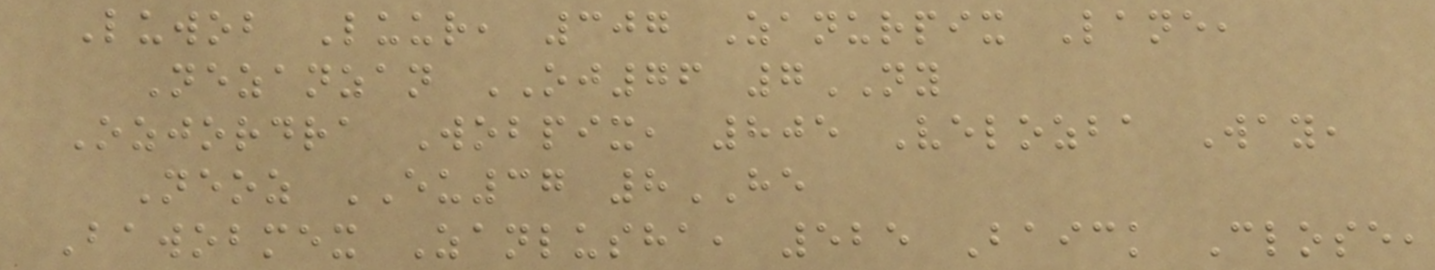Luwob Luur, 307 Zanurpix Lane,
Nezanzan OJ76 7NY
Ozjordra Wobpix, 805 Velozba Way,
Neoz EU37 8HE
Bawobmex Zanlusha, 525 Baick Close,
